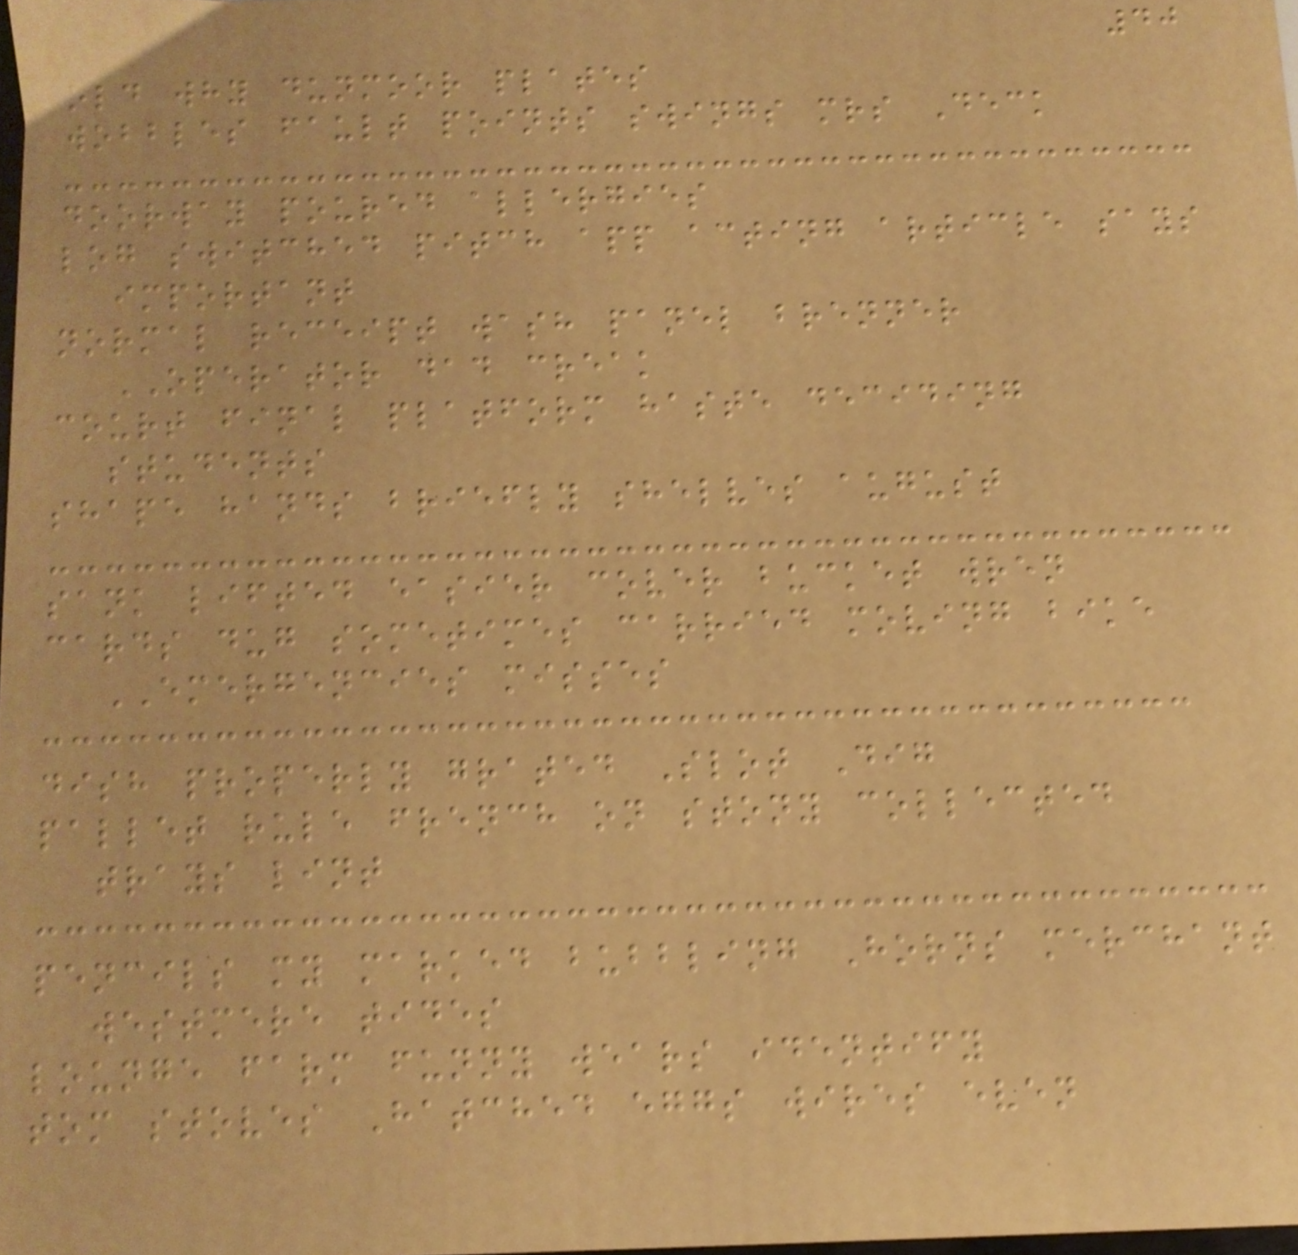40
old why dunmoor plates
wobbles fault points swings mrs Deck
doorway poured allergies
log switched pitch app acting article says
important
normal receipt wash panel brenner
OPERATOR dad creak
court final platform haste deciding
students
shape hands briefly shelves august
sank lifted easier cover bucket wren
cards dug sometimes carried moving bike
EMERGENCIES misses
dish properly grated Slot Dig
pallet rule french on stony collected
trays lint
pencils my marked bubbling Horns merchant
westmere tides
lounge farm funny wears identify
tom stoves Hatched eggs wires even
